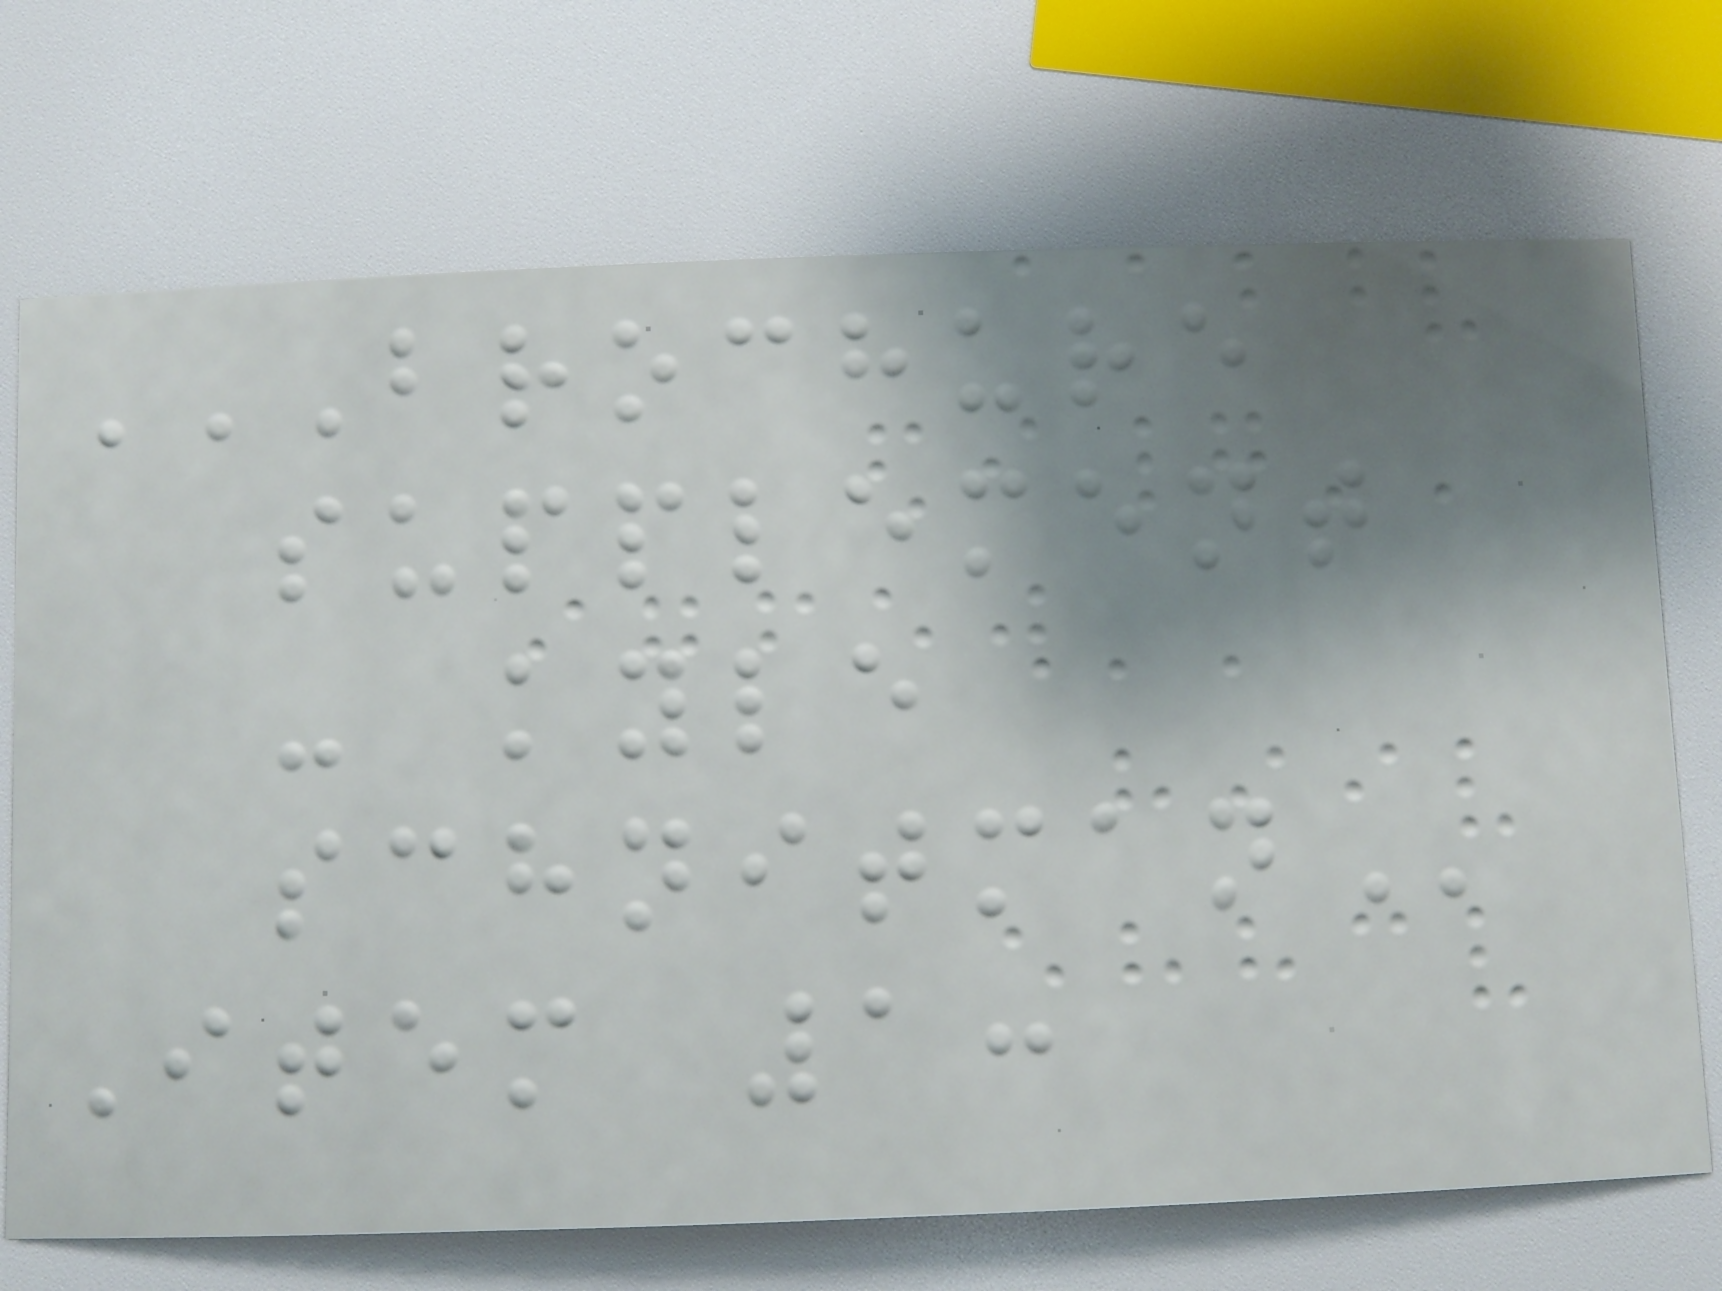BROCHURE
SUPPLEMENT
- KYLE
SCHNITMAN
Item 1:
